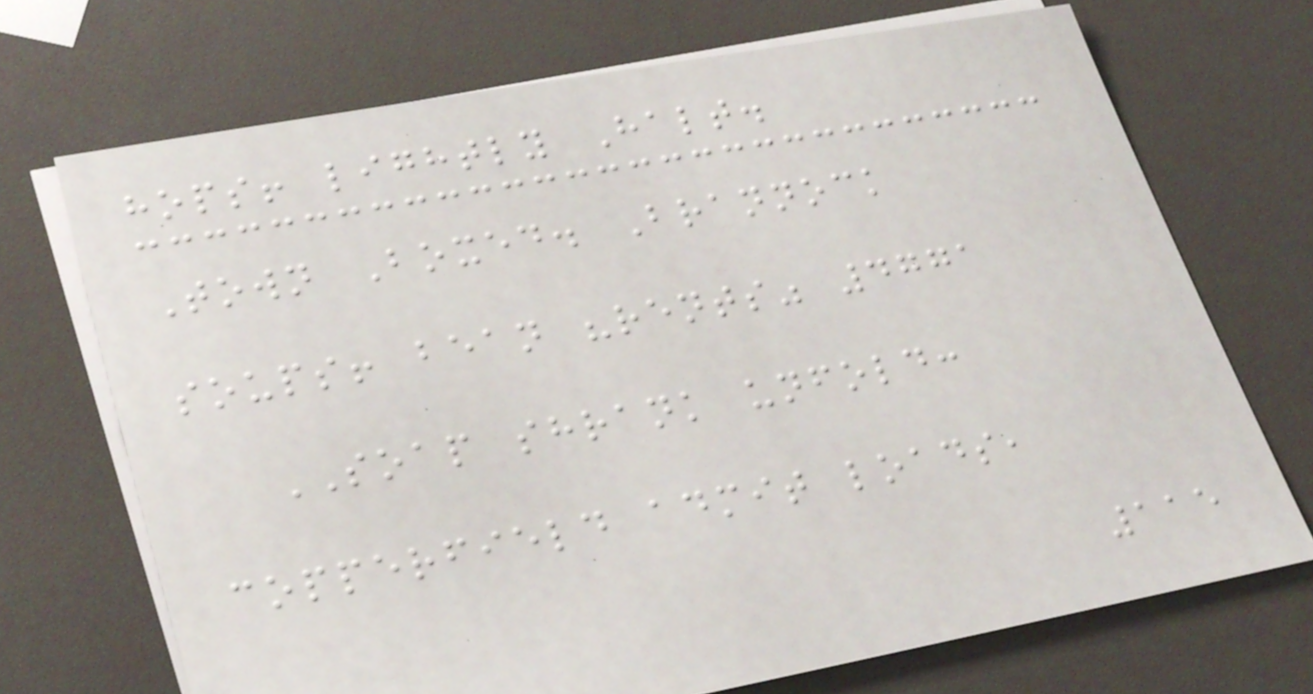hops! lightly Halt.
Town Boxed. Brannock
soups! bean "rents" 4771
SOAP shrank unfold:
copperfield admit loads,
115
